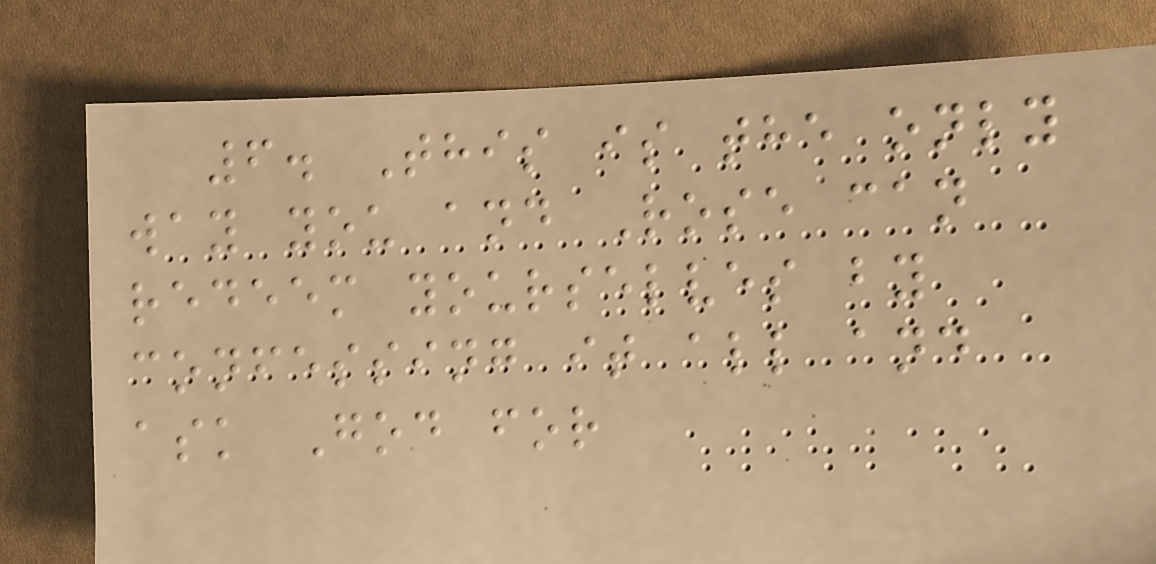6. This is the only
way you and Rose can
redeem yourselves by
confessing it all and
ask God for
